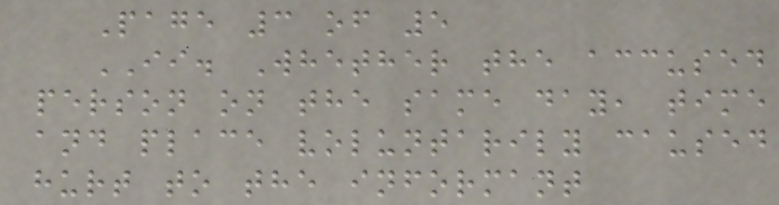Page 3 of 5
II. Whether the accused
person on the same day, time
and place voluntarily caused
hurt to the informant
